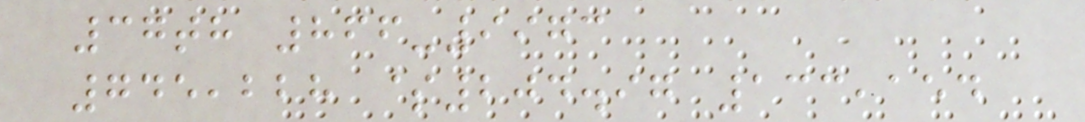37th 866-9973
745,228 $204.97 133,154
